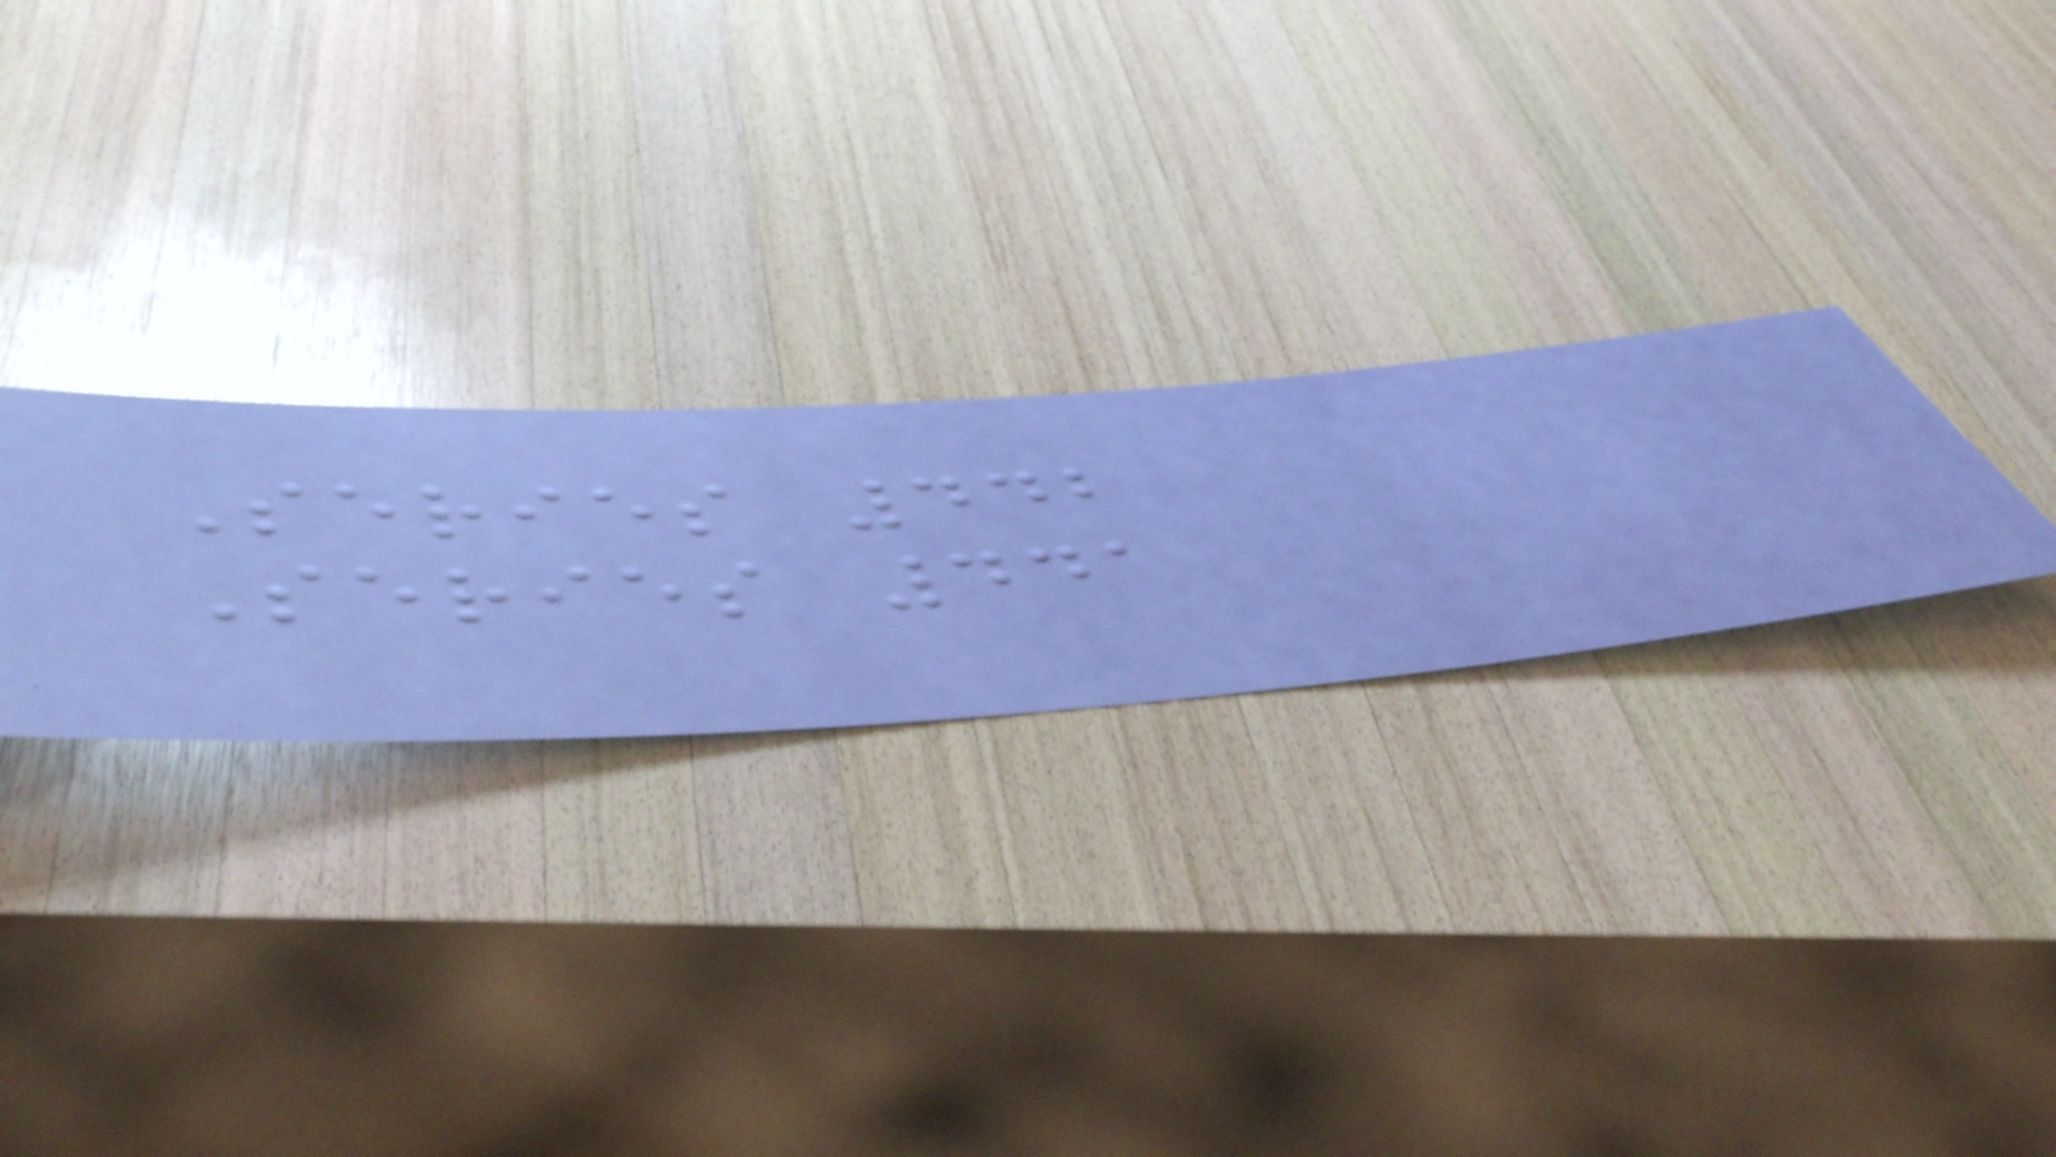Series 442
Series 441
